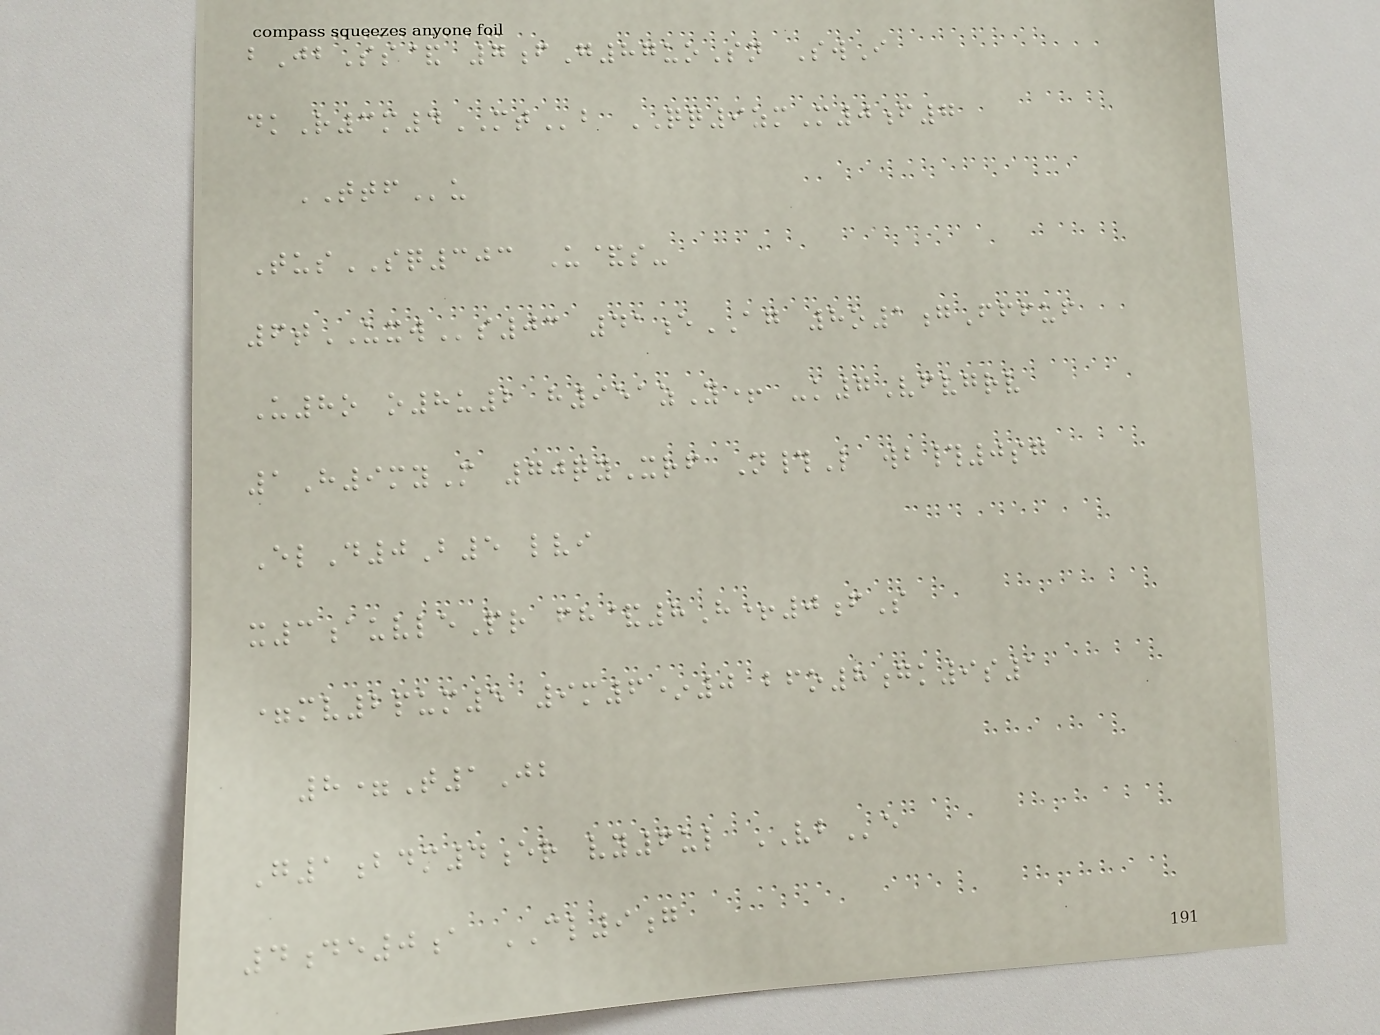bJbSs& 7fG87uoSn SwI
dkR3m4MTb QQ9zmM0f7
TTFu
TusSQ303 U&s-
6tUXWs03 41eAG 8o1gFffuf
U8o o8u2 h951zY+ -k7Vfvgrv
1H9myM 70qyXrf N#L wb#0sg
ElD0B5 lvi
x3auvlePr fh&8H+0fS
=mv2pum5 9m6*0 bfo8gk9s1
8=T1Jb
G1bdm4er vy6ul VBe
4de0a CL9g
